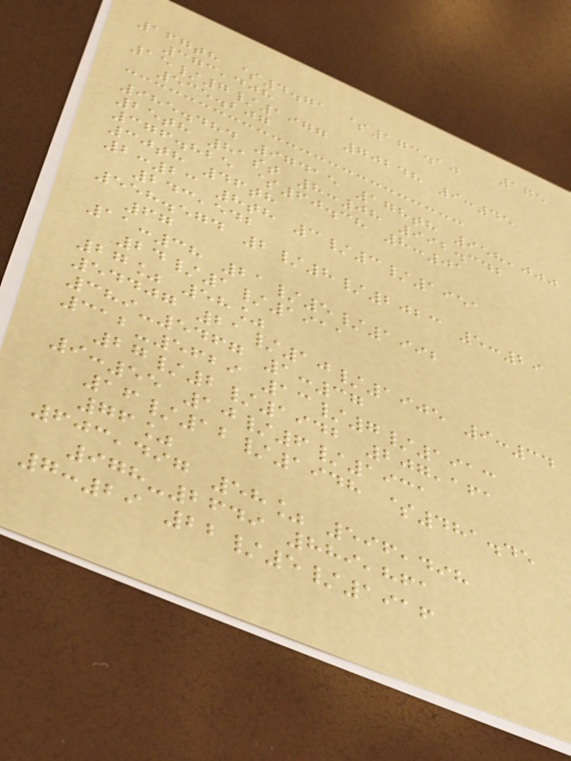175
167th $4.71 $173.10
373,408
15/7/1977 70248 9:45
535.207
985.484 97415 178th 958,000
25th 81st 8:08 992.342
376.825 $60.38 8:01
30th 46th
2:23 8th 3/3/1951
243,542
558.574 2/8/2023 5:29
67
11:38 21/5/1992
24/1/1911
27% 58%
54407 21/10/1905 9:34
389-5467 1:37
312-5629 13/7/1913
27/2/1942 207,161
9:55 10/6/1931
16/12/1948 $481.45
76%
603,497 58% 596,498
978-2649 889,861
7:29 22/5/1916
